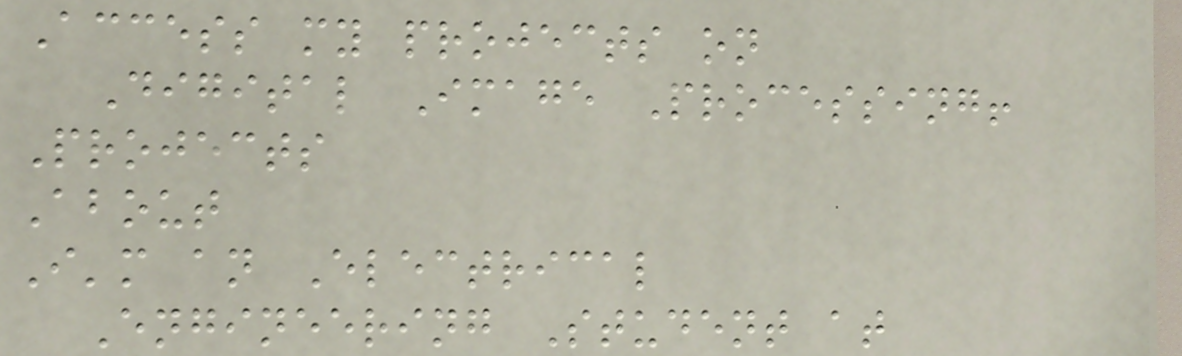Access my projects on
Digital Image Processing!
Projects
About
I'm an Electrical
Engineering Student at
